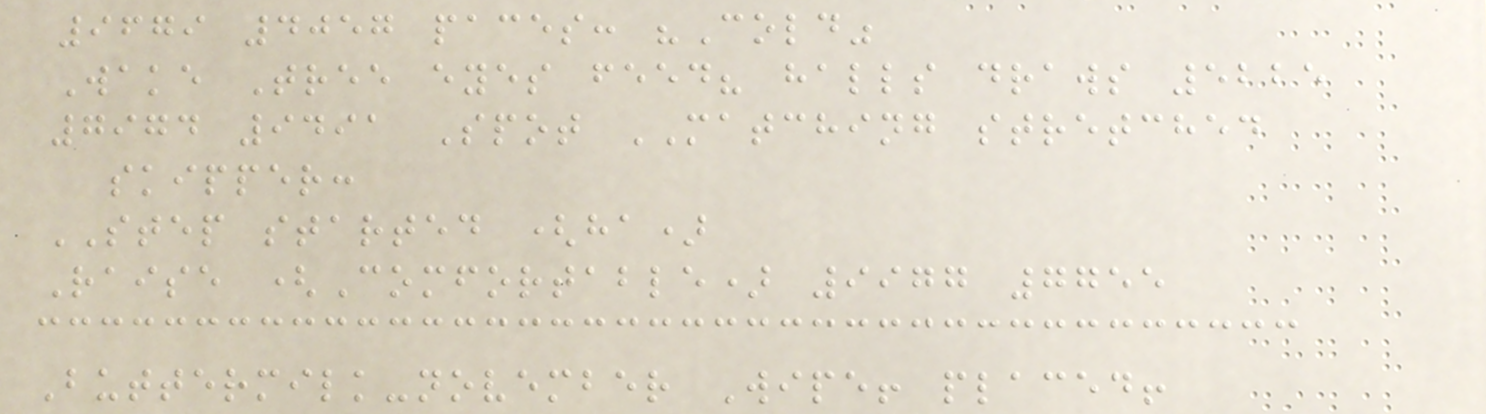9679 4057 paces: "Cold"
Wake Tree eyes feed? halls draws 5225
7974 9491 Spot MATCHING stretched
skipper:
STEP started (ha)
Raise (Comfortable) 9977 7755
Buttermilk-november Wipe! placed!
